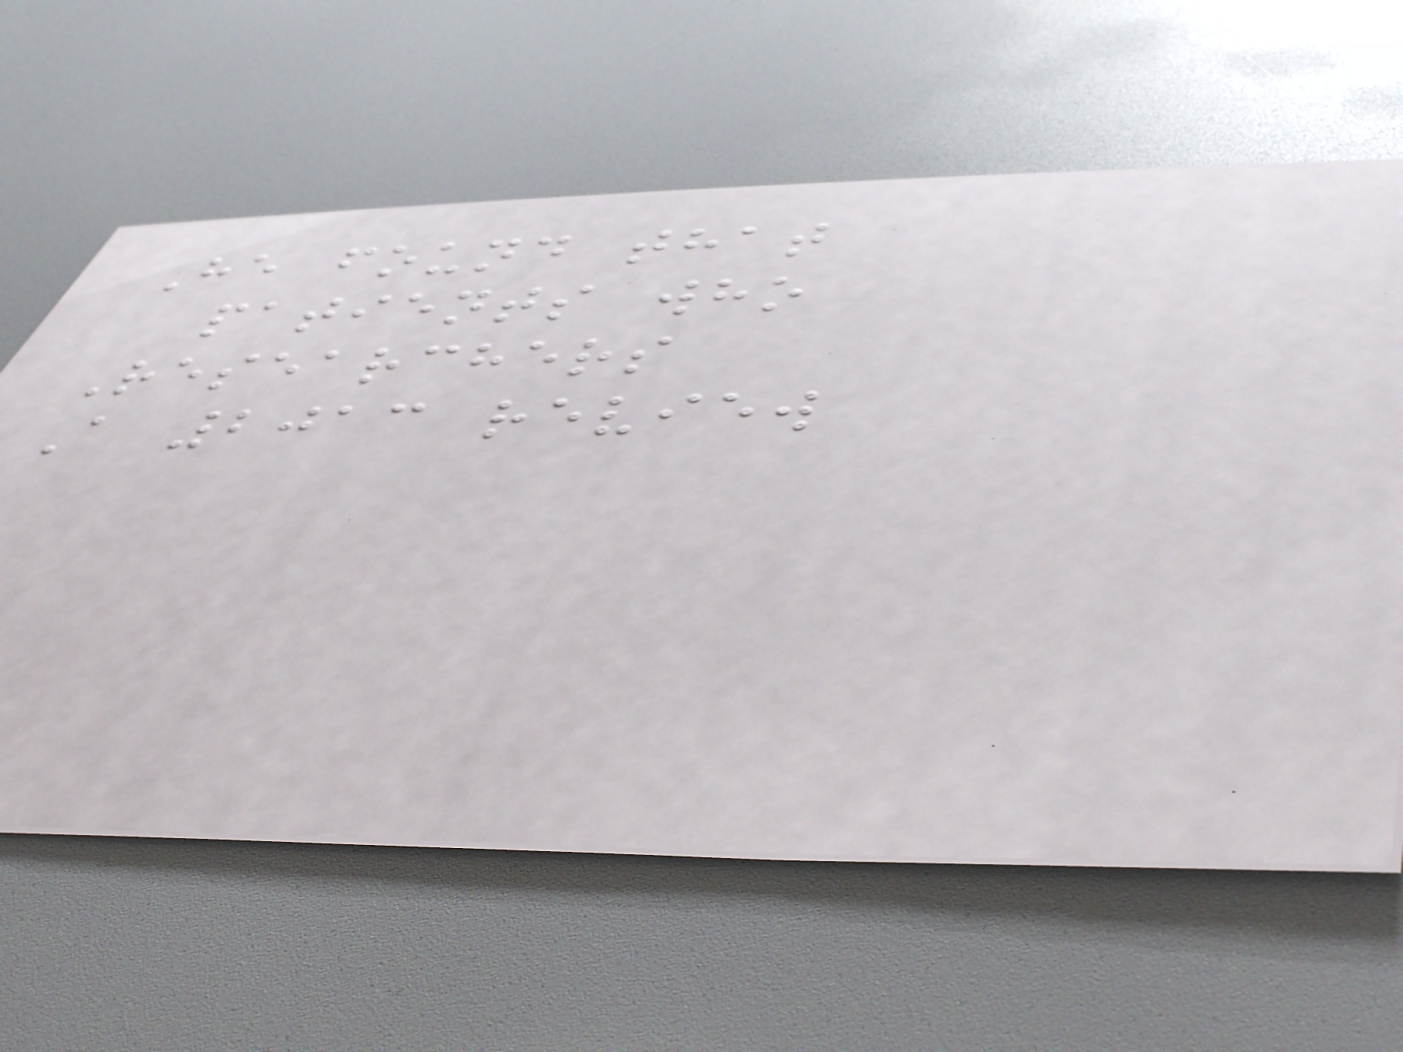He found that
patients who
Researchers
A 2013 review
